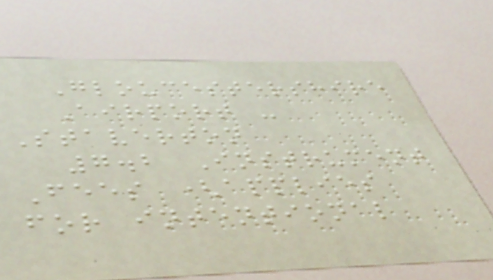Gloucestershire
Airport -
Staverton
7.2 Instrument
Fees (applies
for intentional
